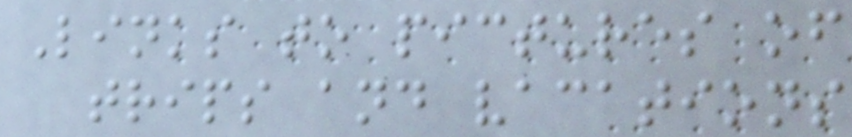Links to pictures of
trips and vacations
